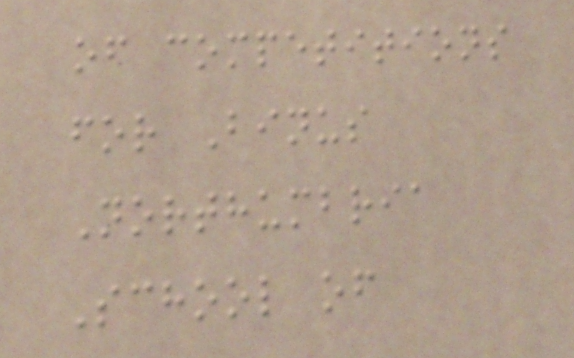of competitions
for Binus
Northumbria
School of
